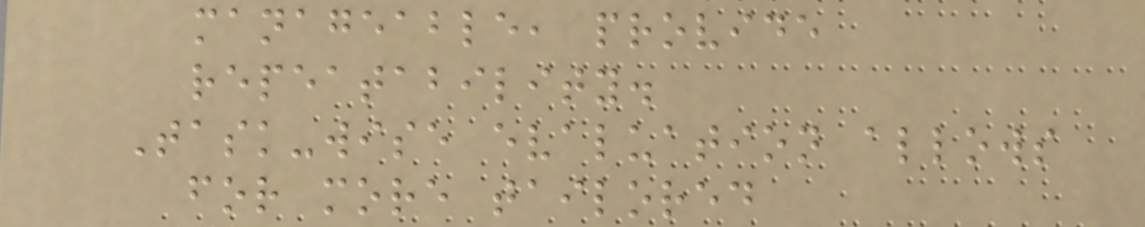manageable, provide
repeatability.
Task-wise evaluation allows
for more tailored
